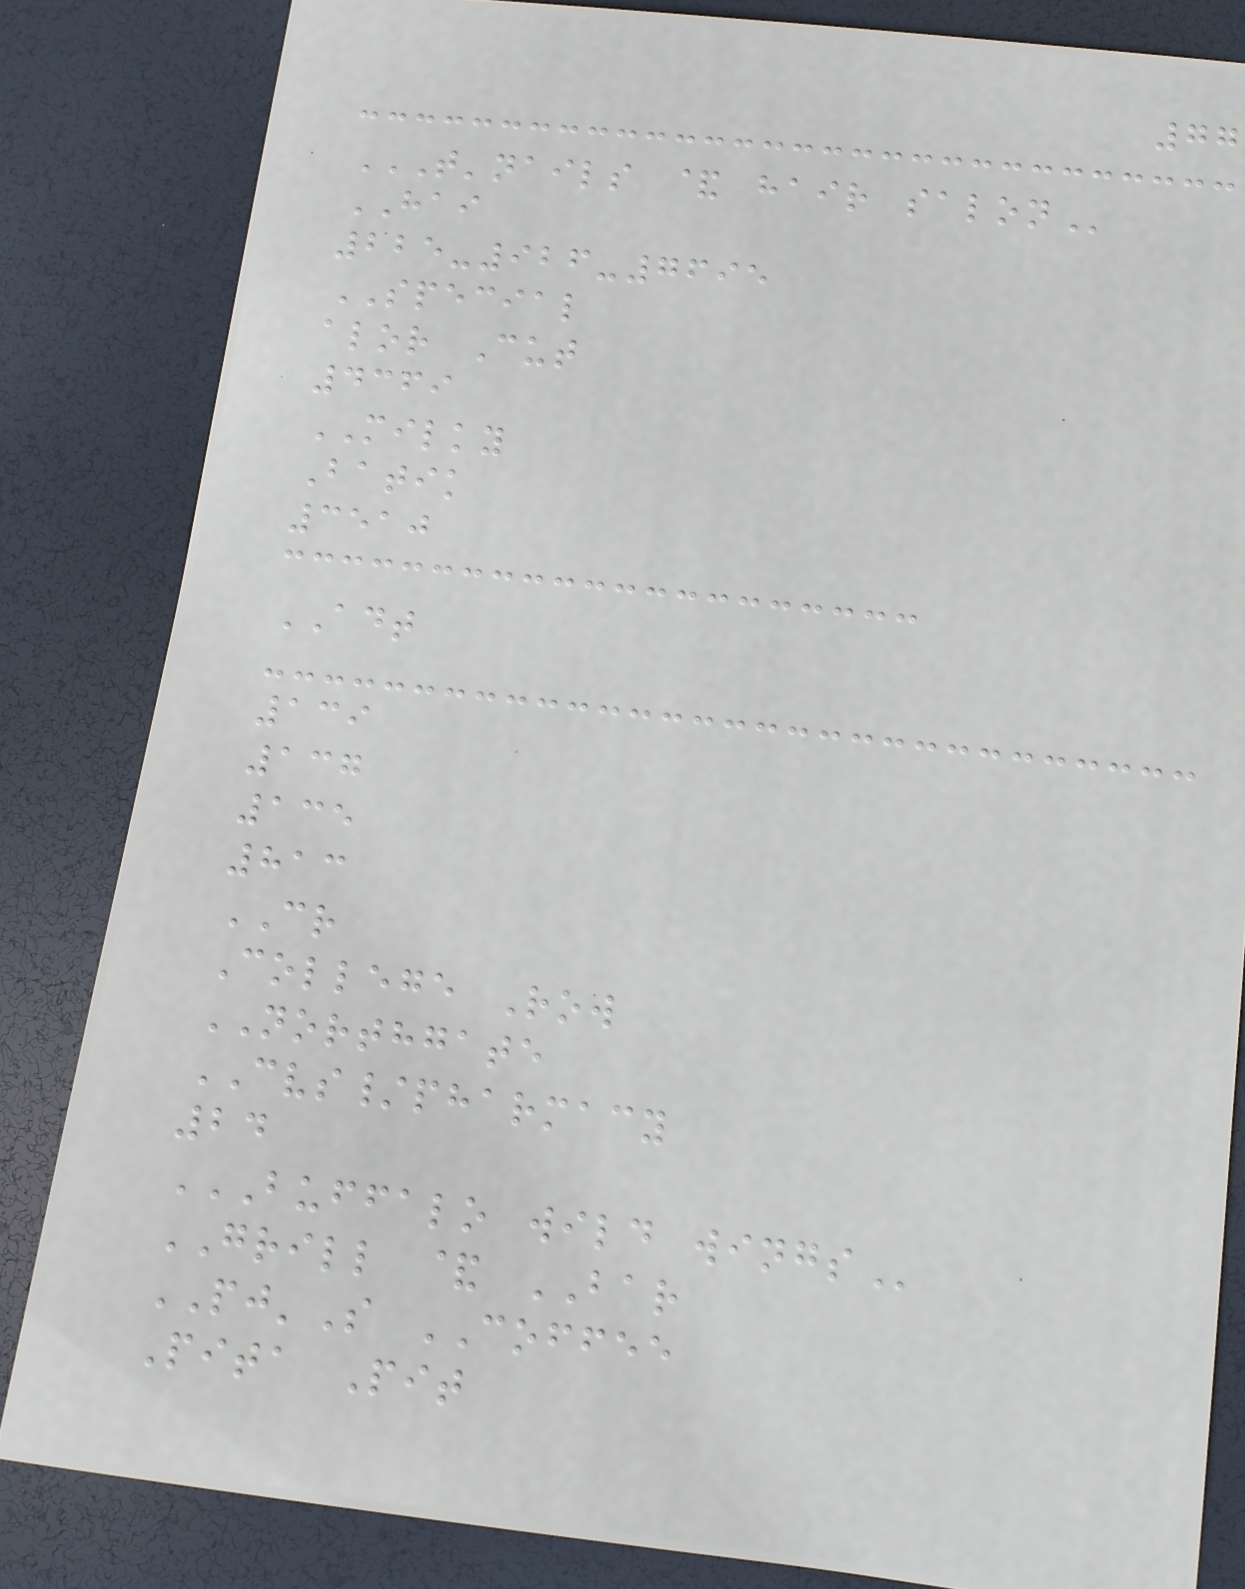77
T'NAILS & HAIR SALON
HAI
225-926-7695
SPECIAL
alor Cut
4369
MILKY
Batik
3510
ADT
139
137
135
813
CR
College Row
NORTHGATE
CVS/pharmacy
24
BUFFALO WILD WINGS
GRILL & BAR
PJ'S COFFEE
Pita Pit
